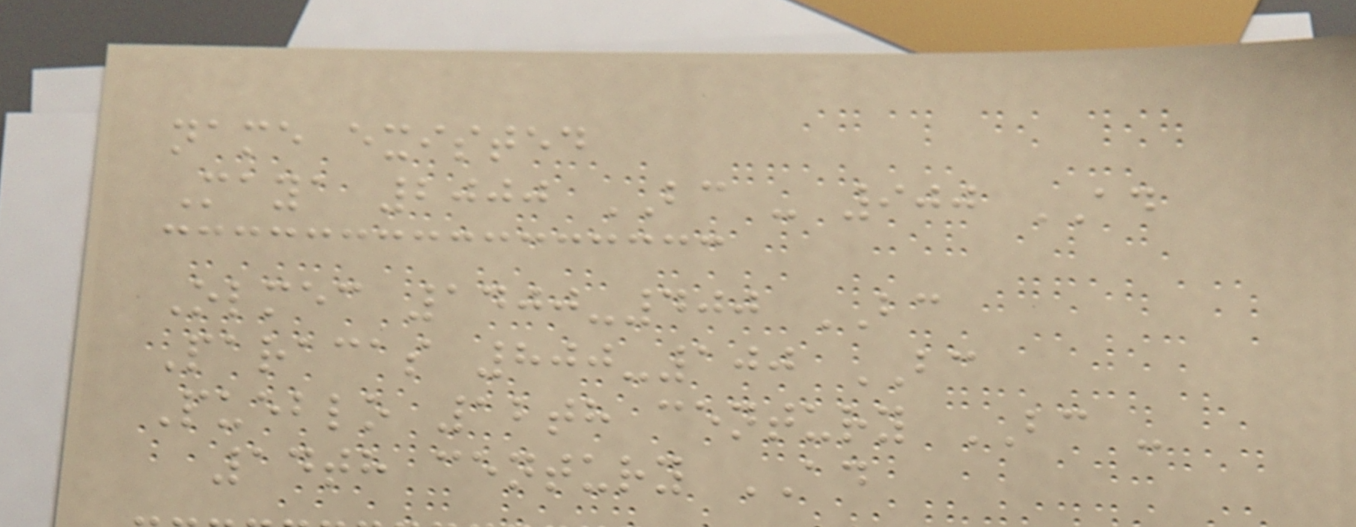name existed
Maya 2000 BC - 900 AD
Olmec 1400-400 BC
Paracas 800-100 BC
Pueblo 12th century BC -
14th century AD
